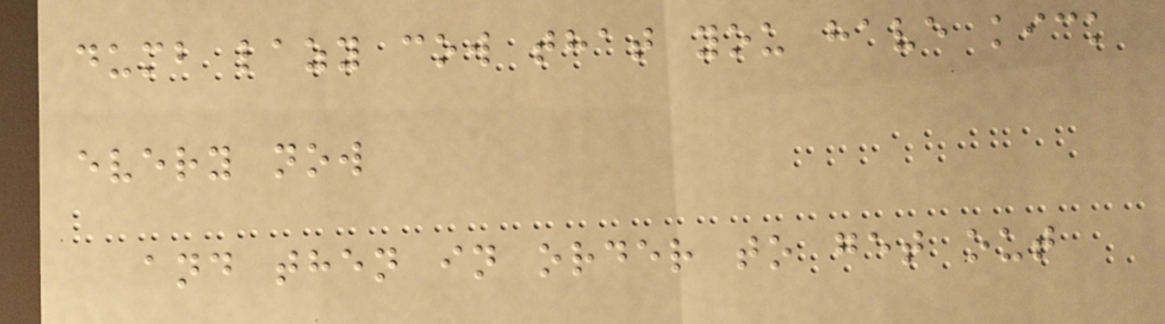dumb lazy cow that you have kick
every now
and then in order to get out
